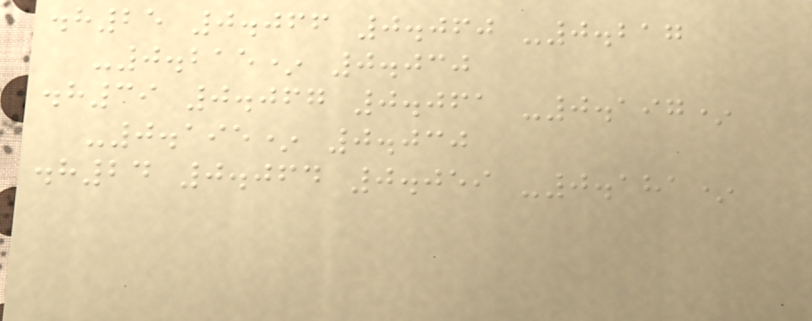dish25 0.066 0.060 -0.217
-0.215* 0.030
dish39 0.067 0.061 -0.197*
-0.195* 0.030
dish24 0.064 0.059 -0.181*
